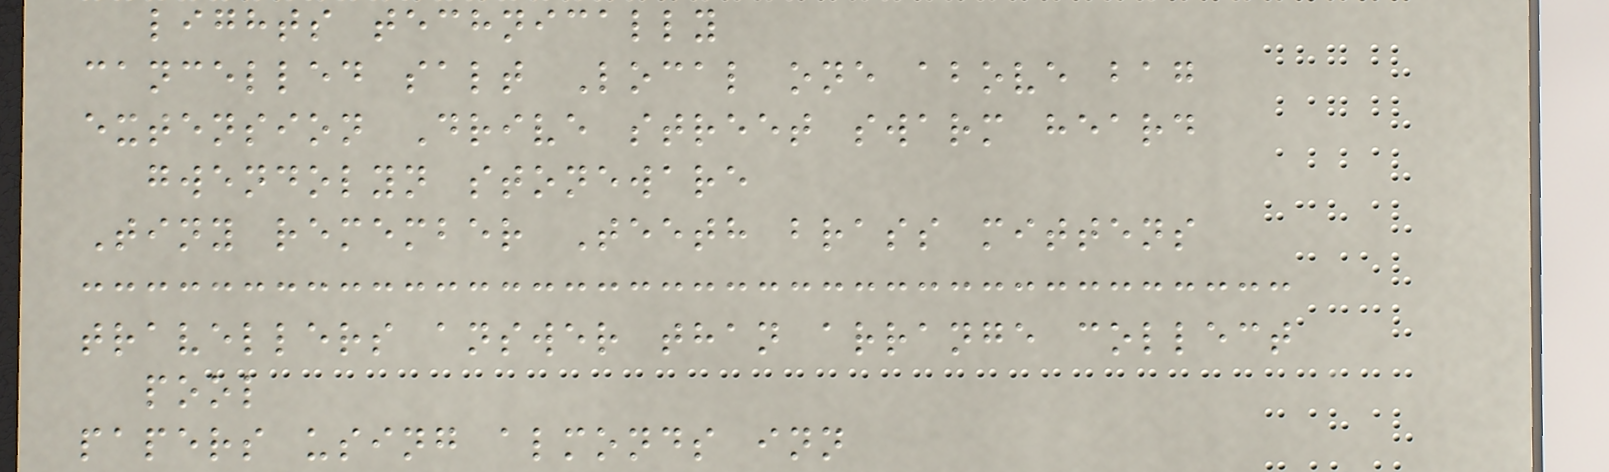lights technically
cancelled salt Local one above bag
extension Drive street swarm heard
gwendolyn stoneware
Tiny remember Teeth brass mittens
travellers answer than arrange collect
pool
papers using almonds inn
